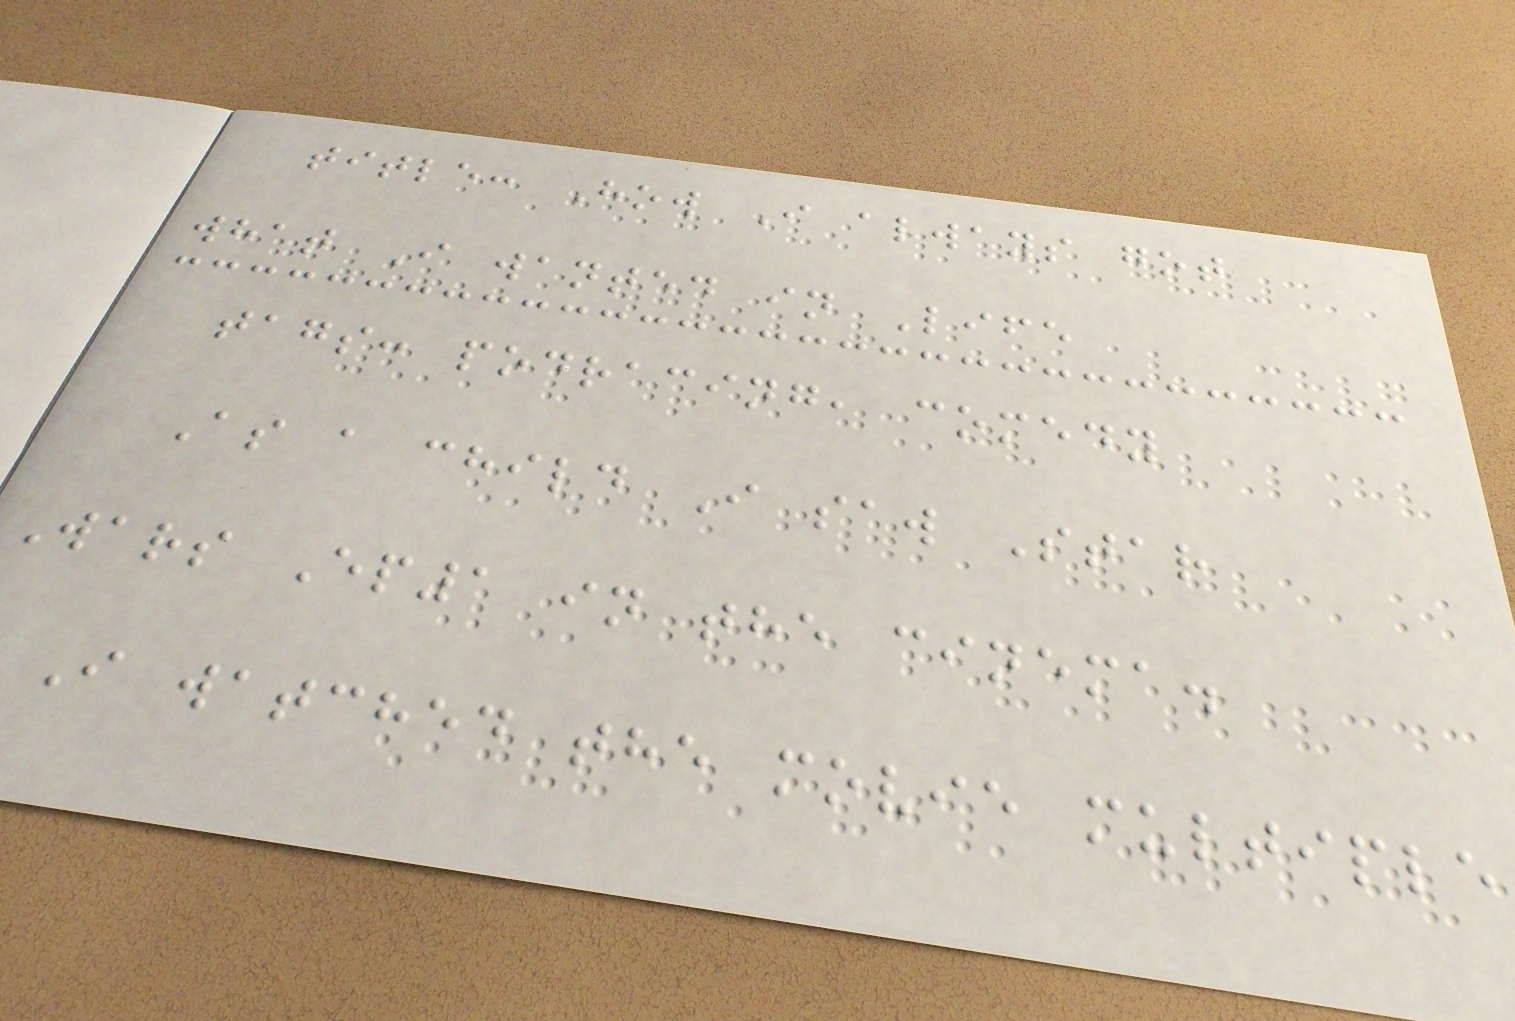title: How I always got
what I wanted in Life
tags: podracing, comedy
As a child I saw Star
Wars Ep1 in the cinema.
I watched the movie multiple
